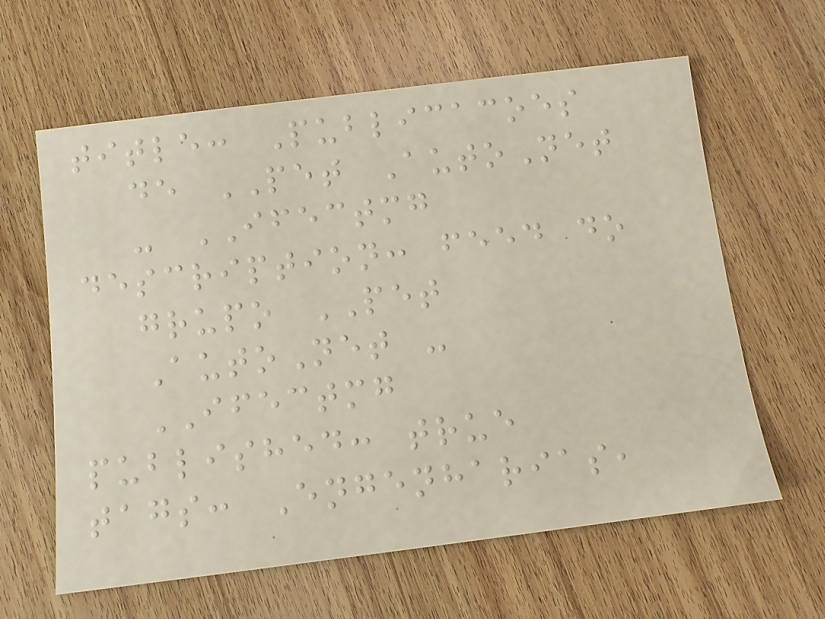title: Publicacoes
de PET AutoNet
- IFECTMG
description: feed do
grupo PET
AutoNet -
IFECTMG
published: true
tags: Engenharias,
